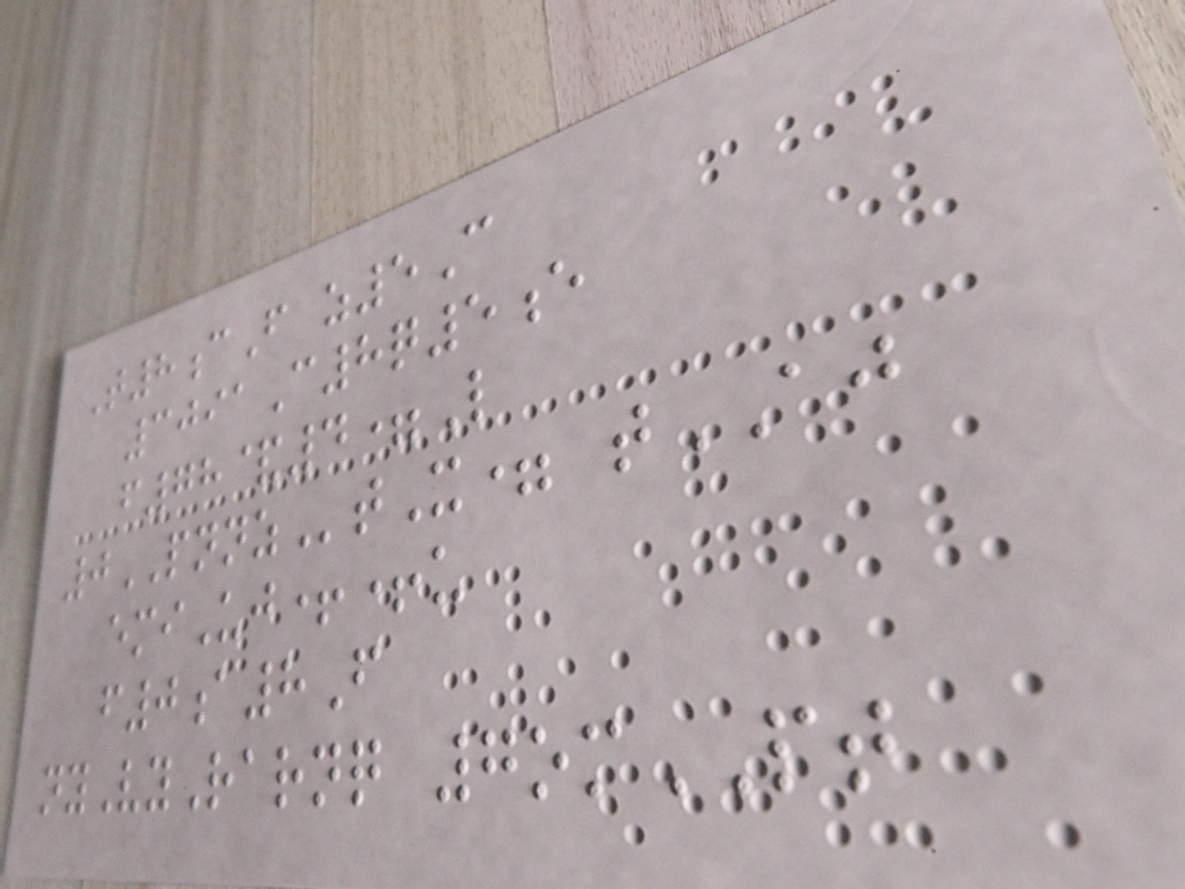T8cF z5C
3091C8q5e
f78&4=L
0PNNZtX= tAJ
emiUj++u
f0a8F
nyVyRarnq 7omPT
